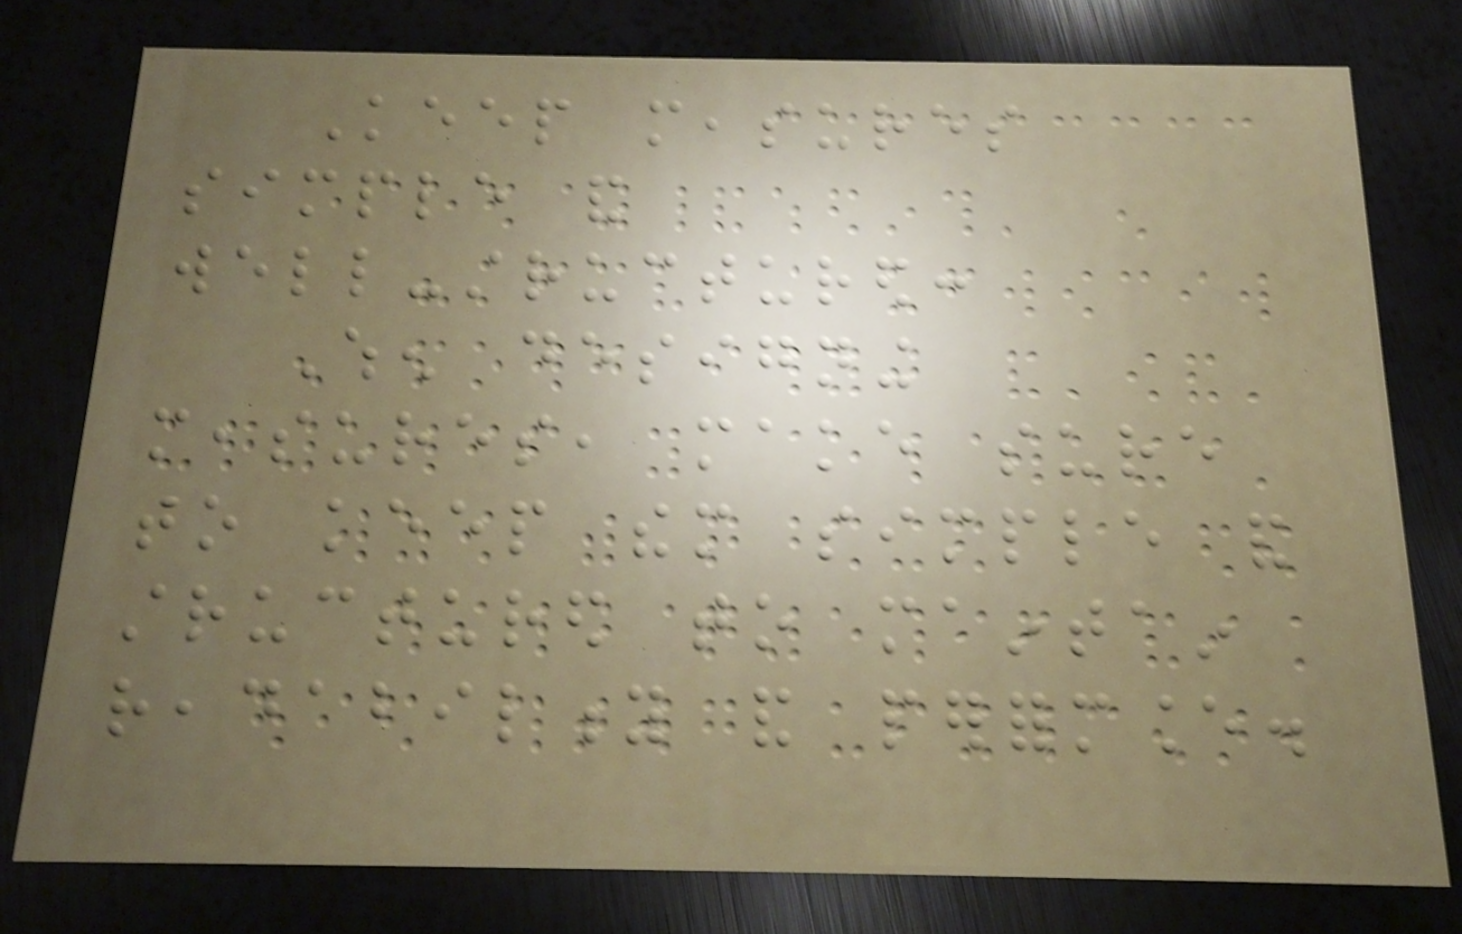Keep measures
simple and
well-structured:
When designing
measures, make sure
to keep them simple and
structured to maintain
readability and performance.
